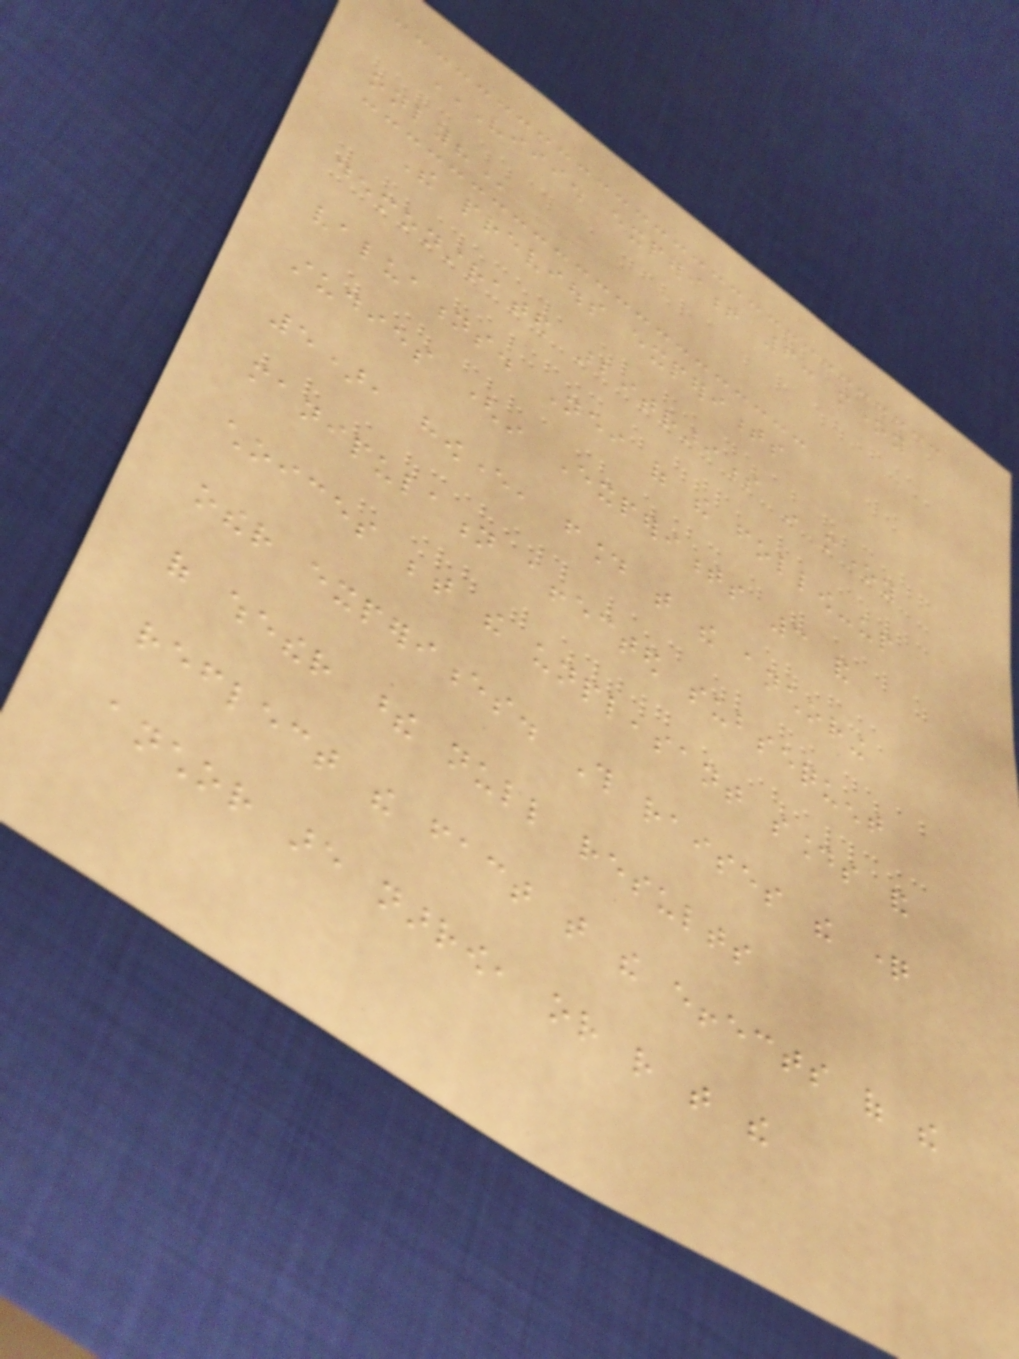VIII. EXPERIMENT 6: MONEY
ONLY?
The previous experiments
demonstrated arbitrariness in money
valuations. Neither of the follow-up
studies (in Experiments 3 and
5), however, found that the anchoring
manipulation affected subsequent
choices between the unpleasant sounds and
other experiences. This raises the question
of whether these null results
reflect the fact that the effects of the
anchor are narrow, or rather that the
